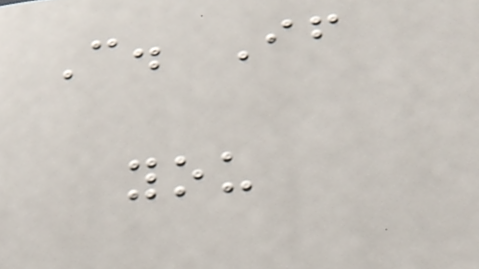C. If
you
